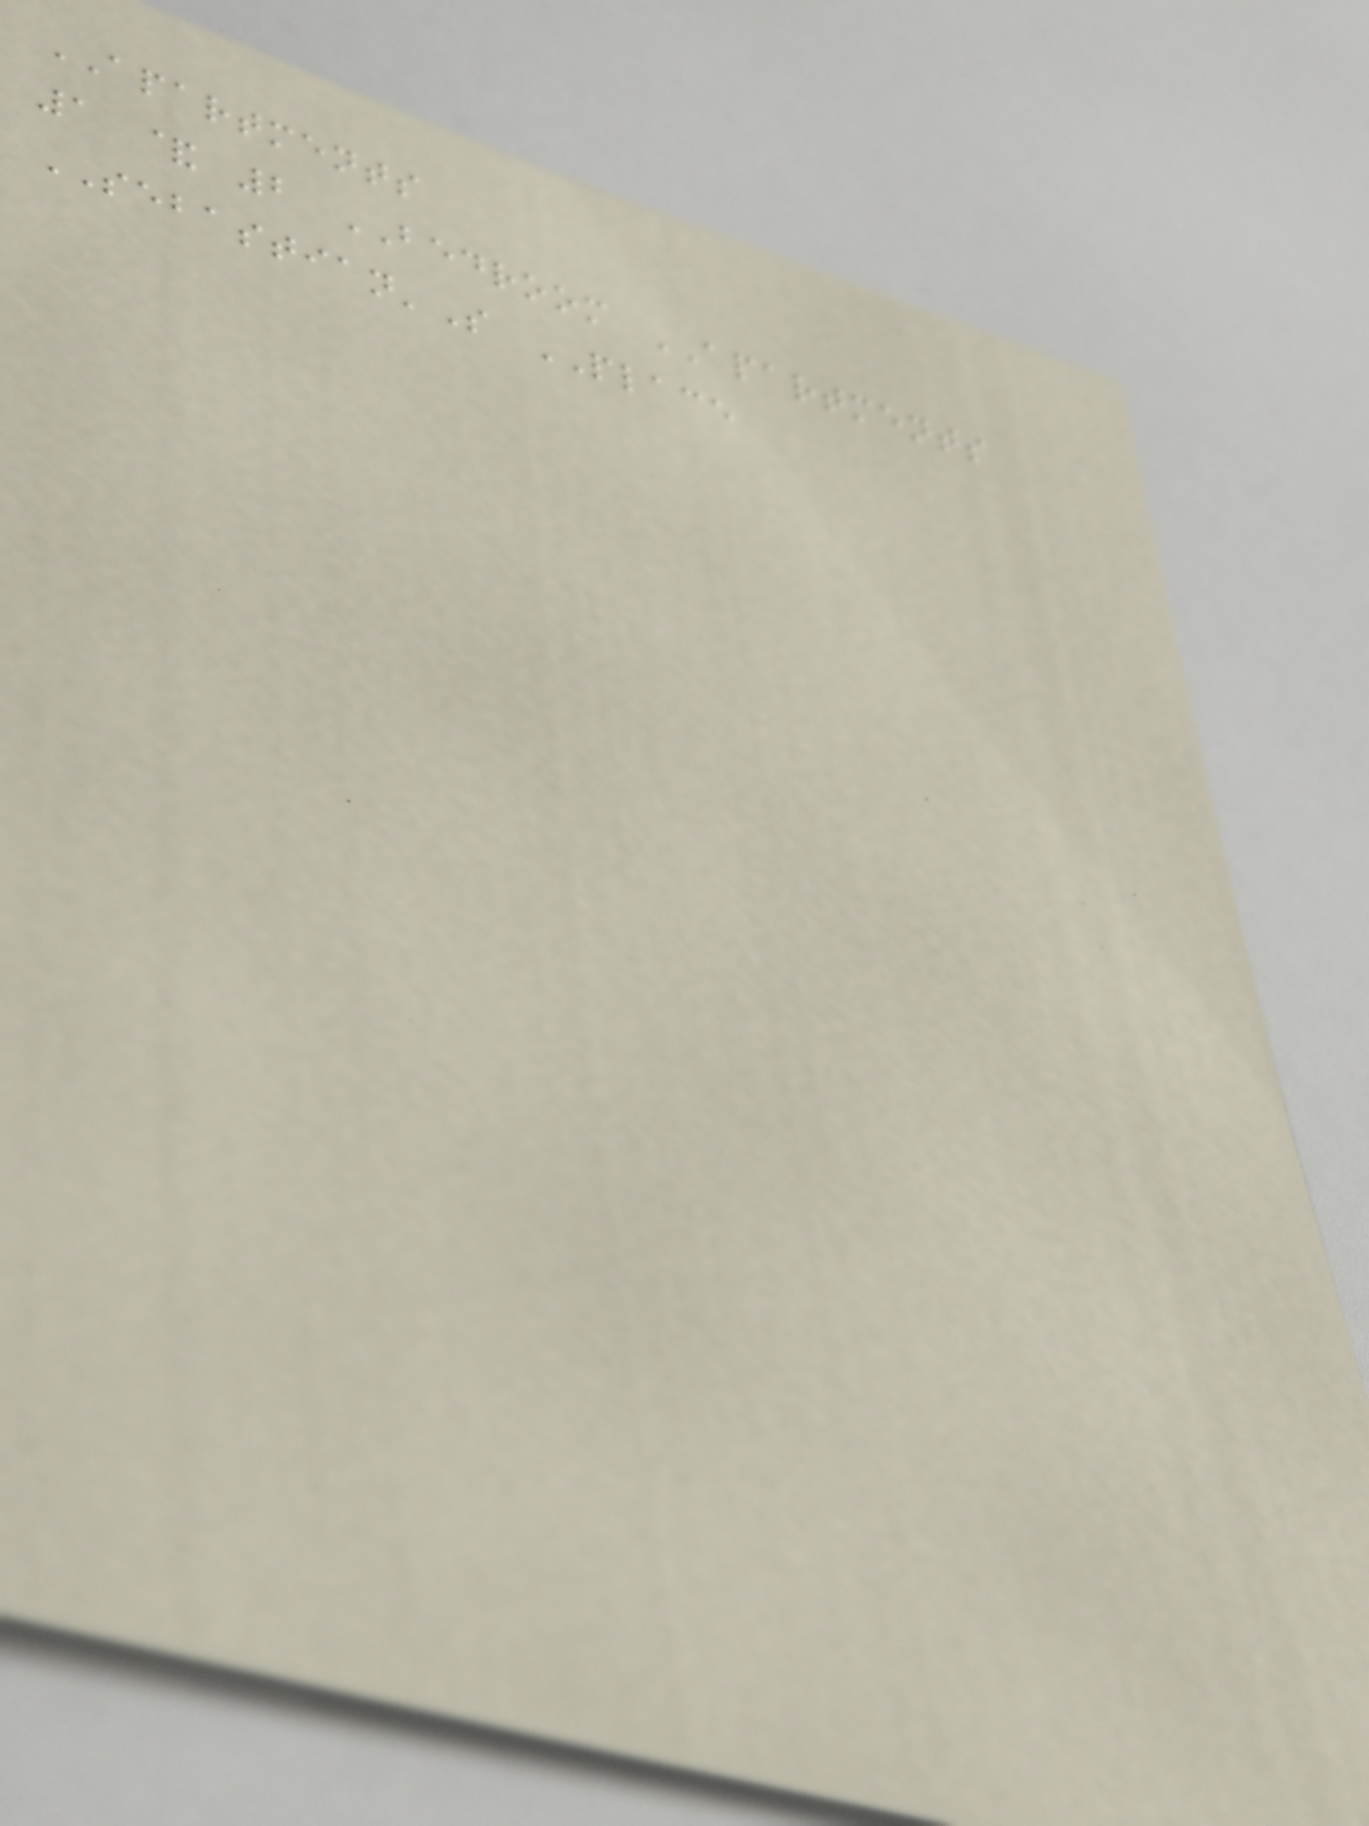APARTMENTS
1 & 2 BEDROOM APARTMENTS
SEBASTIAN'S PLACE
